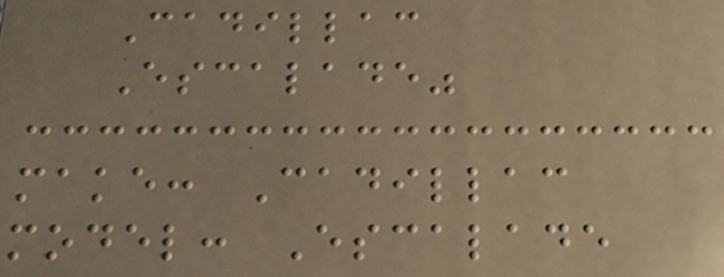Cadillac
Escalade"
make: Cadillac
model: Escalade
